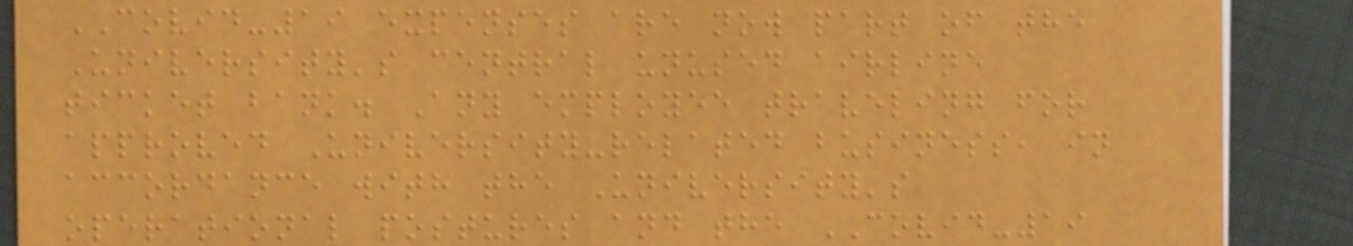COVID-19 expenses are now part of the
University's central unused airline
ticket bank. Any employee traveling for
approved University-related business, in
accordance with the University's
operational postures and the COVID-19
